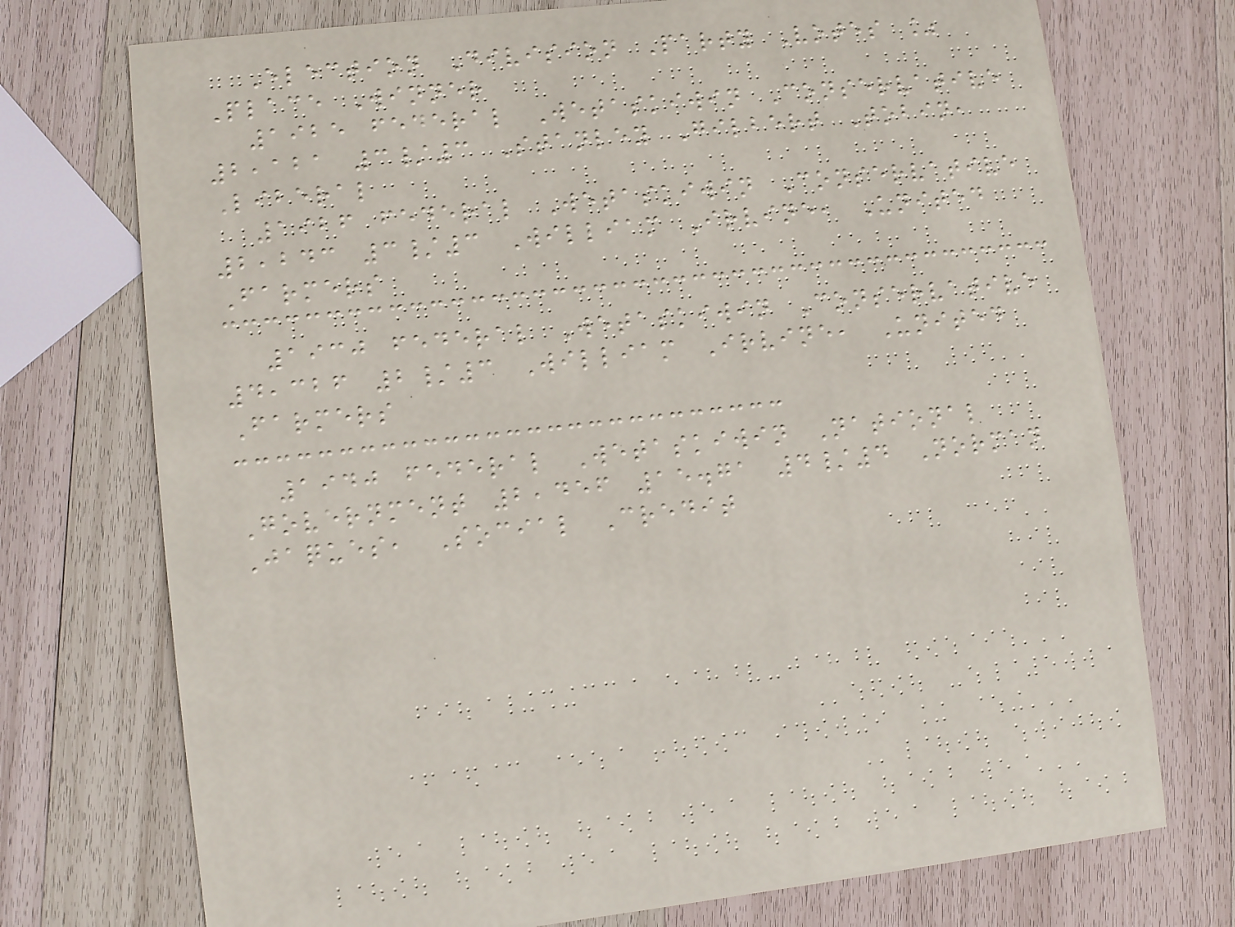Election Division Party Votes %
Place Winner
1925 federal Wetaskiwin Conservative
2,121 3/3 Stanley Gilbert Tobin,
Liberal
1926 federal Wetaskiwin Conservative
2,243 3/3 William Irvine, United
Farmers
1930 federal Wetaskiwin Conservative
4,326 2/3 William Irvine, United
Farmers
1940 federal Wetaskiwin National
Government 2,456 15.71 4/4 Norman
Jaques, Social Credit
